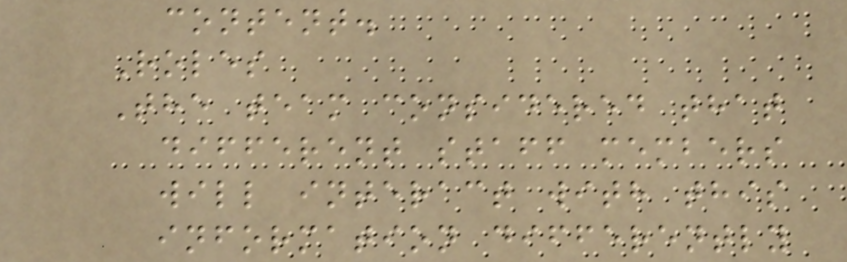content.
Roles
The team considered that
different staff members
will interact with this
information differently
